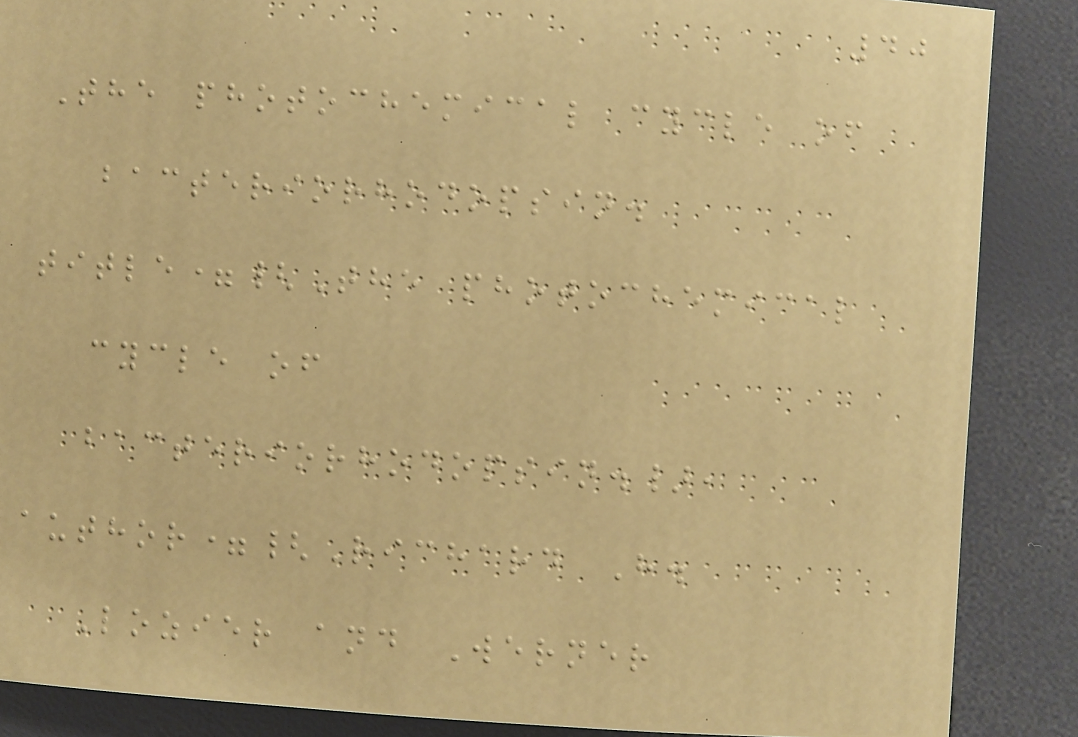40
The photochemical cycle of
bacteriorhodopsin.
title={The photochemical
cycle of
bacteriorhodopsin.},
author={Richard H.
Lozier and Werner
